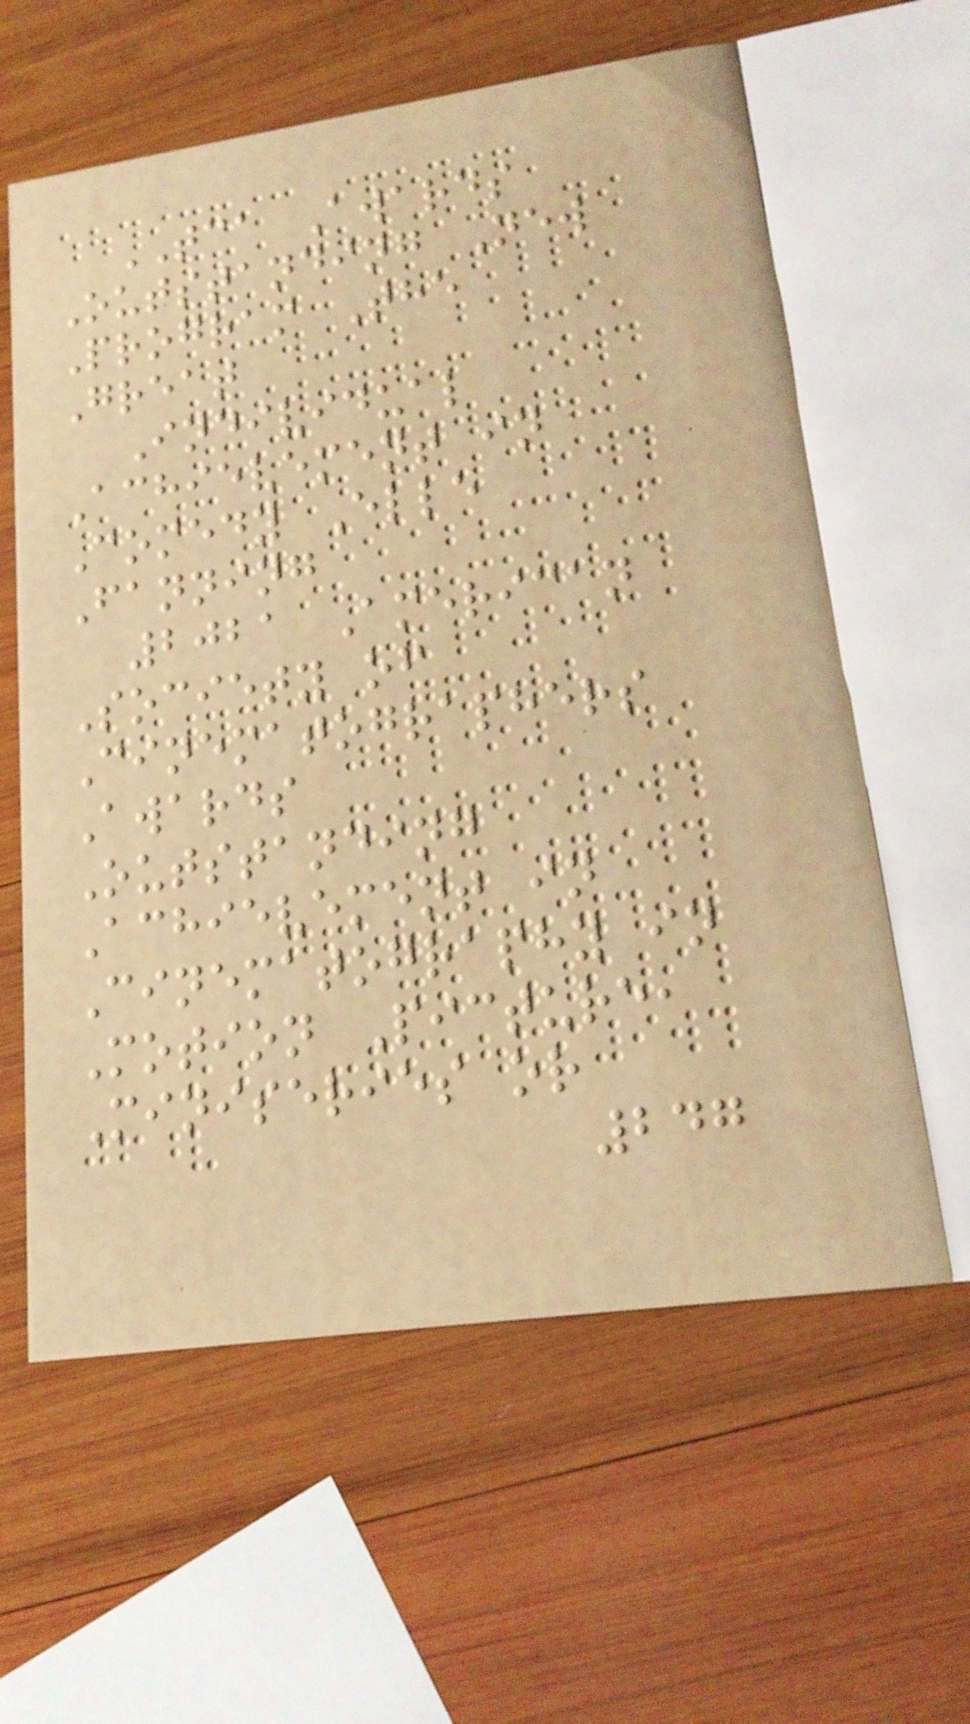TCA Awards
Outstanding New
Program The
Great
Individual
Achievement in
Comedy Elle
Fanning
2021 American
Society of
Cinematographers
Awards
Outstanding
Achievement in
Cinematography in
Motion Picture,
Miniseries or
247
